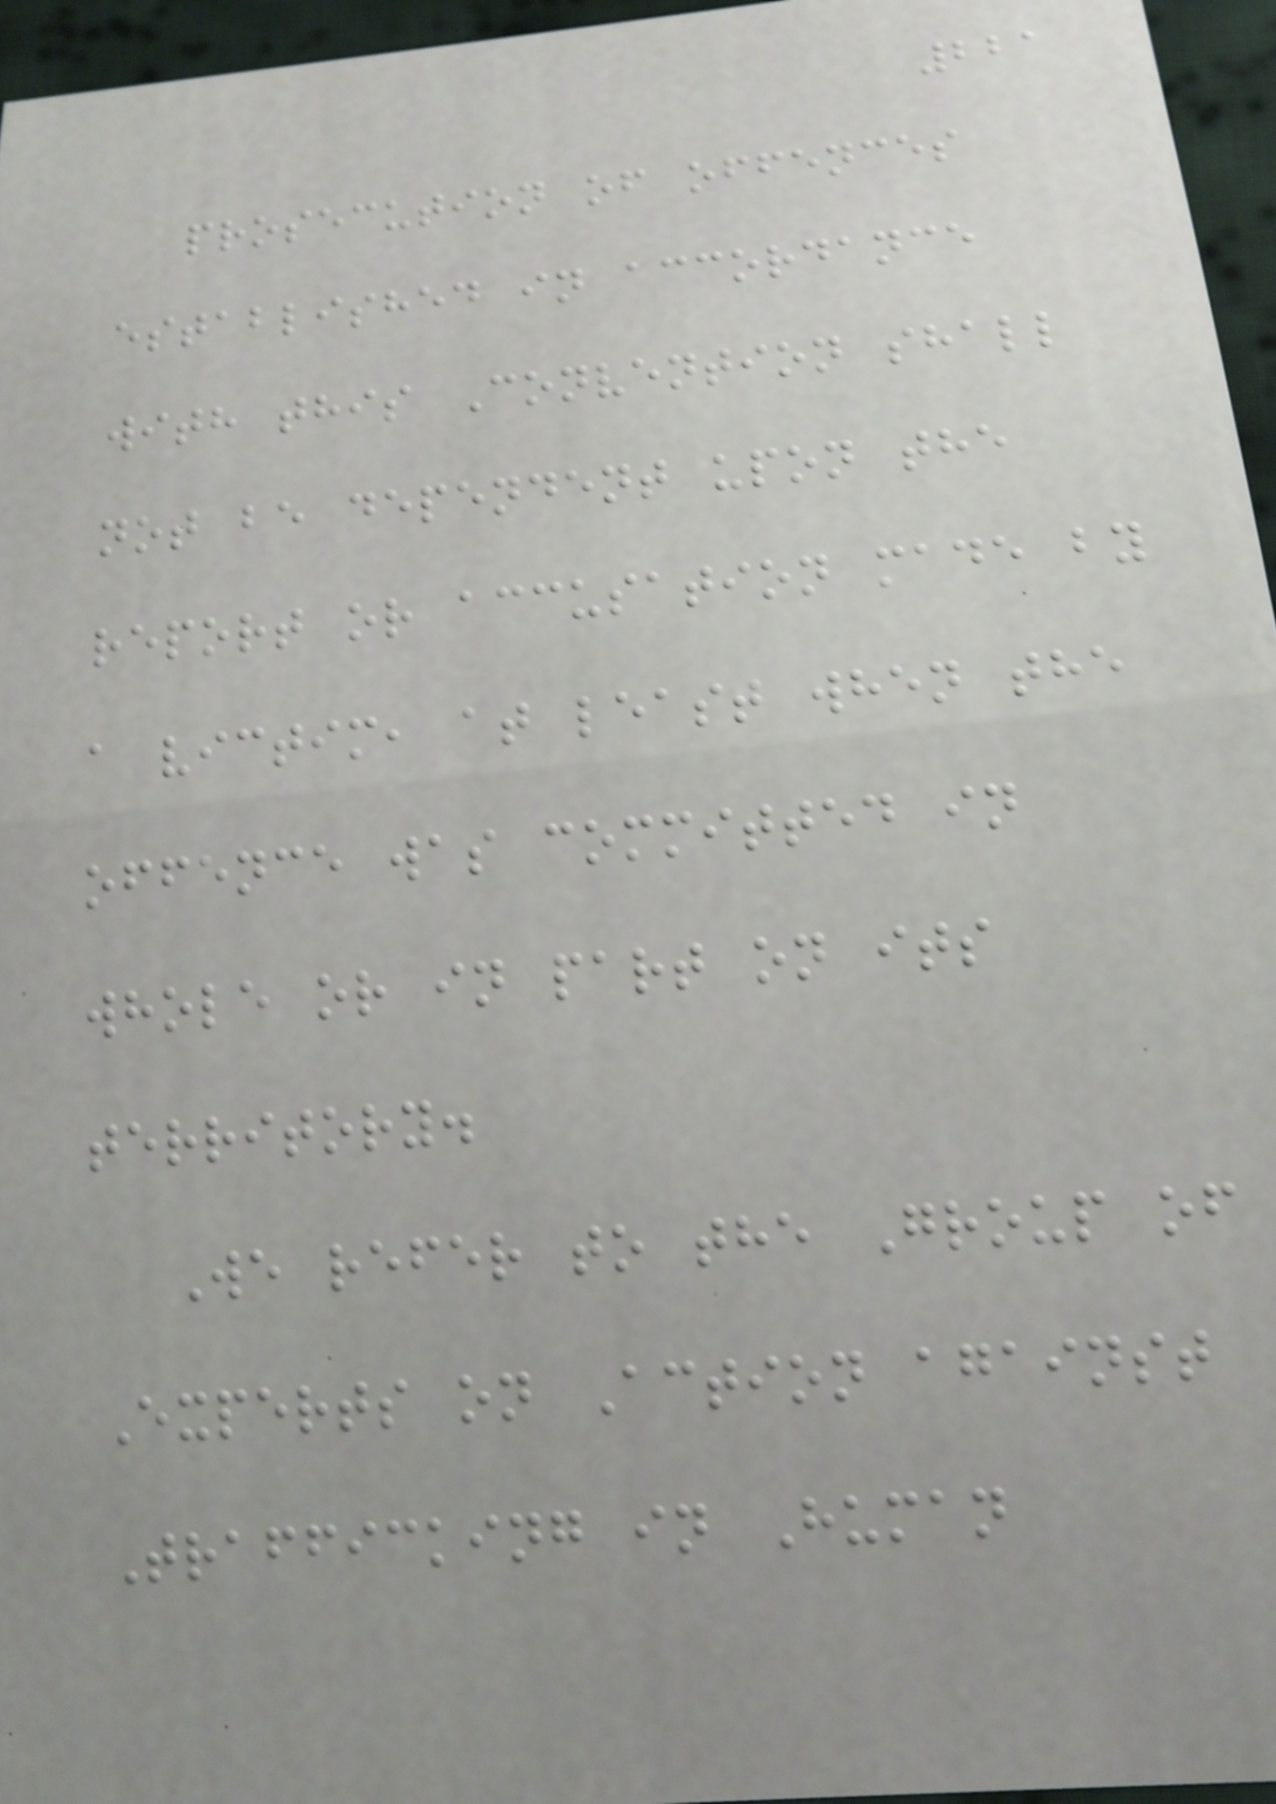221
prosecution of offences
established in accordance
with this Convention shall
not be dependent upon the
report or accusation made by
a victim, at least when the
offence was committed in
whole or in part on its
territory.
We refer to the Group of
Experts on Action against
Trafficking in Human
